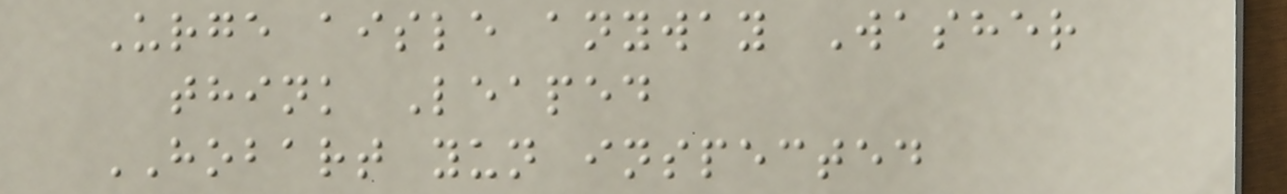Urge aisle anyway Washer
think Leaped
HOBART yun inspected
